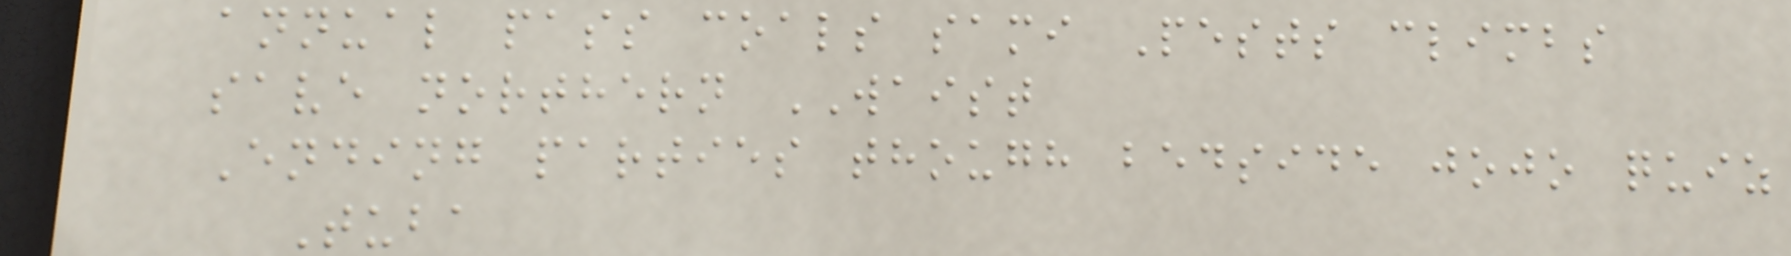annual pass coals sami Pests climbs
save northern WAIST
Ending parties though bedside jojo quiz
Tuba
